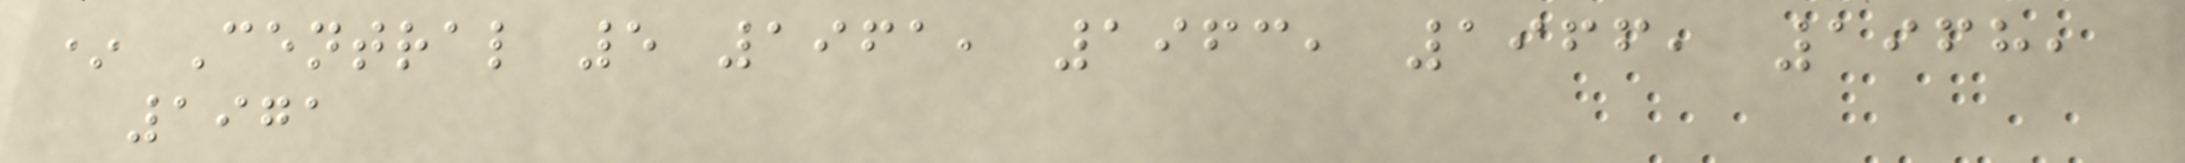* Central 5 1961, 1963, 1966, 1968,
1971
